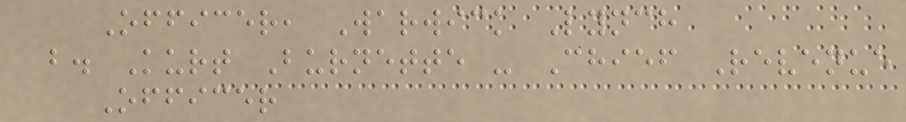Officer, Warwick Lynch
b. Kurt Burnette - Chief Revenue
Officer
